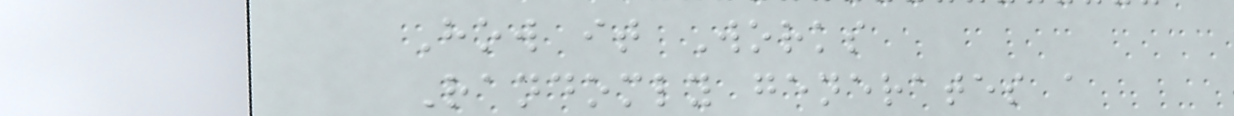How it Works
Randomly generates a
